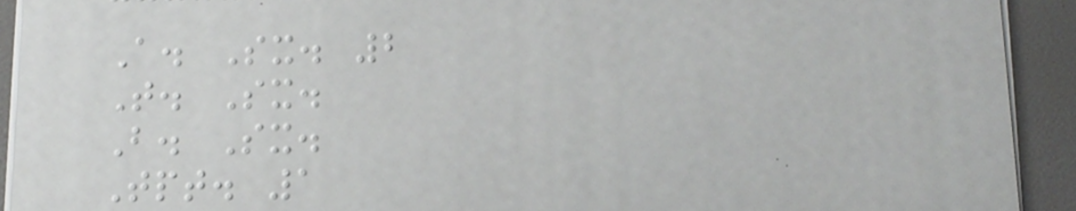A. Sx. 2
T. Sx.
B. Sx.
Tpt. 1
